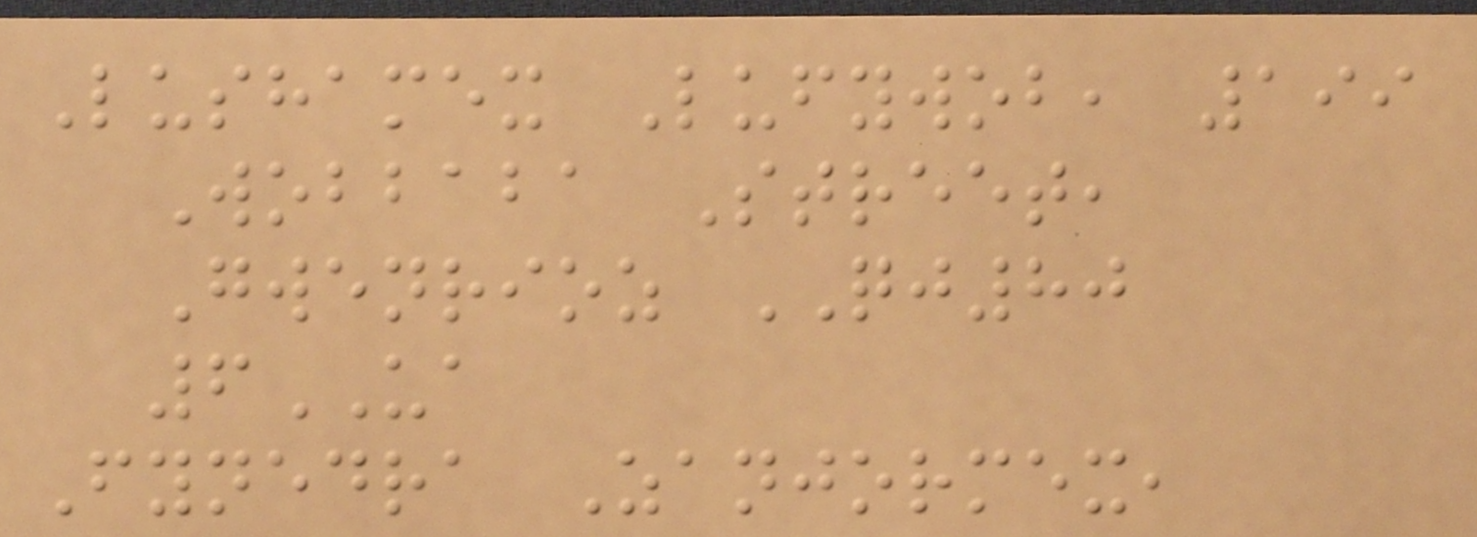Lushamex Lufywob, 199
Wobbaba Street,
Gwenrioz QJ80
6UA
Fynedra Zanjormex,
